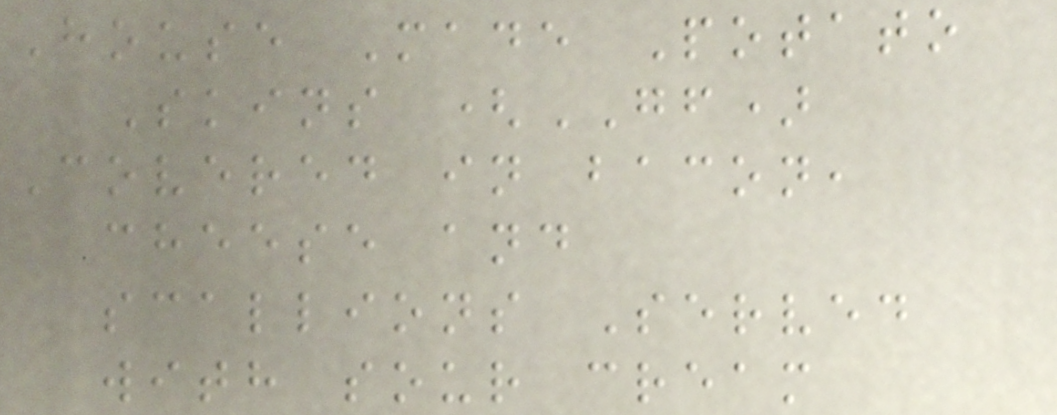House Made Potato
Skins (GF)
Covered in bacon,
cheese and
scallions Served
with sour cream
